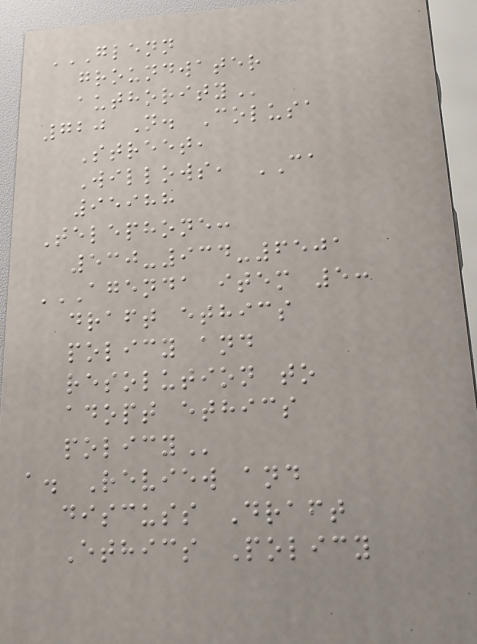GLENN
GROUNDWATER
AUTHORITY
720 N. Colusa
Street,
Willows, CA
95988
Telephone:
530-934-6501
AGENDA ITEM 5:
DRAFT ETHICS
POLICY AND
RESOLUTION TO
ADOPT ETHICS
POLICY
a. Review and
discuss Draft
Ethics Policy
